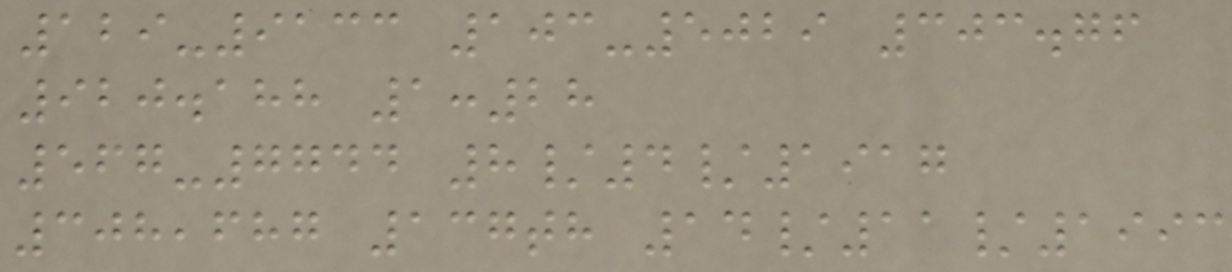129-9133 103-5029 303.76
920.188 1:28
567-7744 8/4/1917
308,687 137th 14/11/1993
